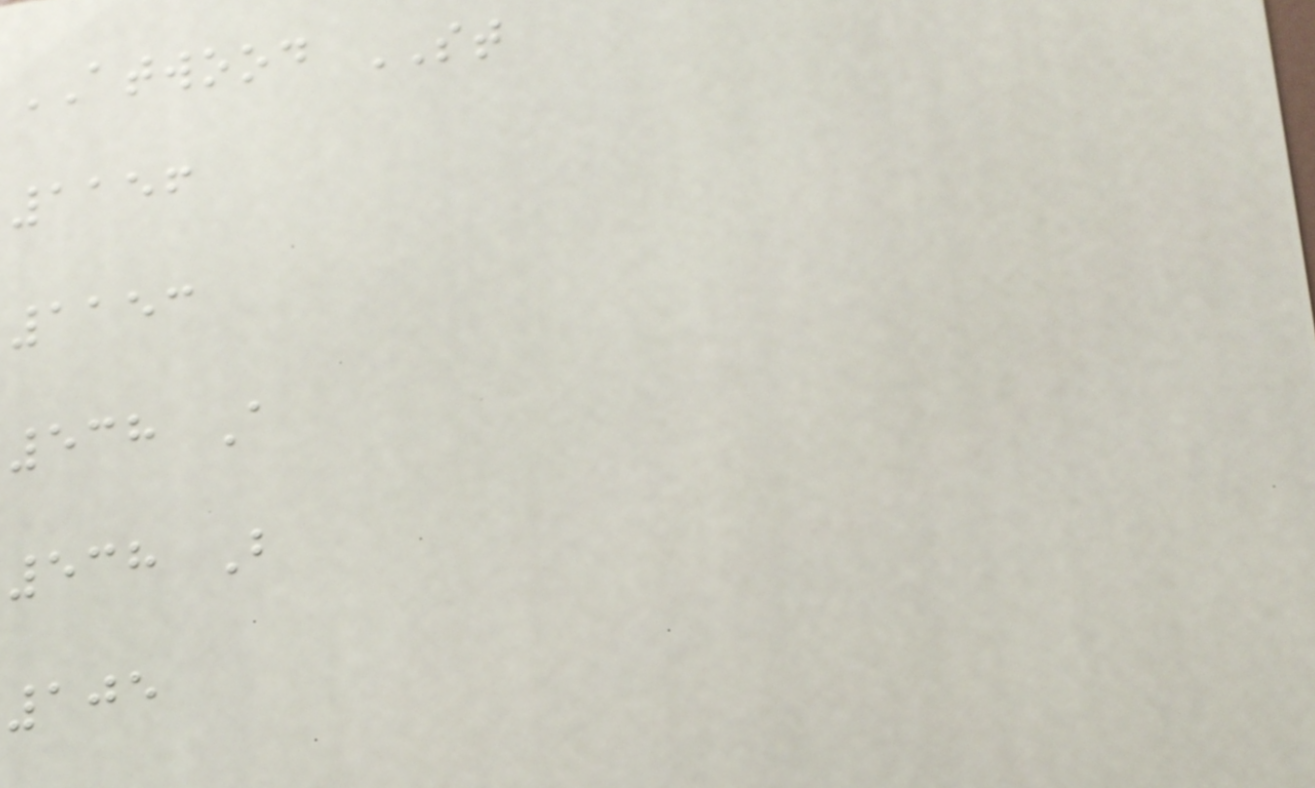ATWOOD ST
1156
1153
538 A
538 B
105
